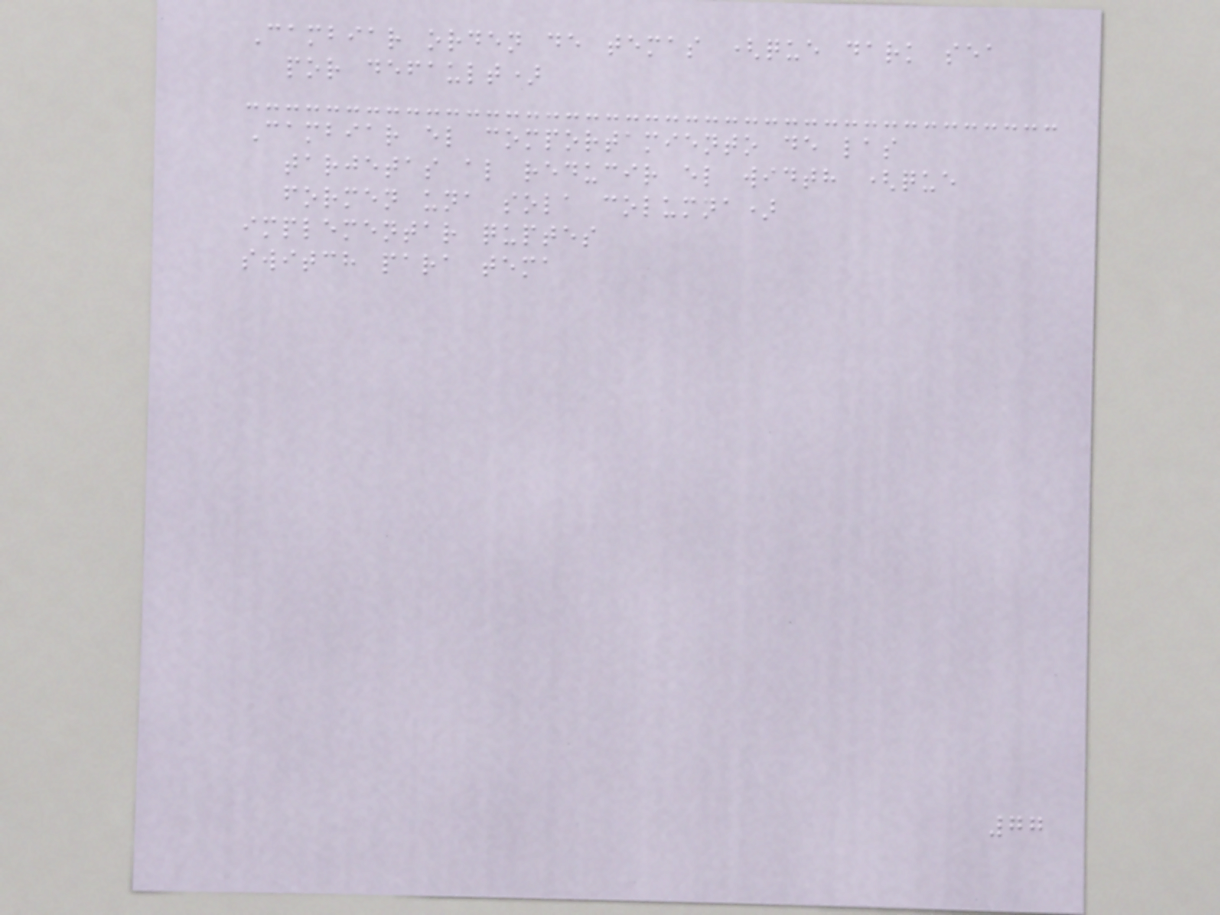Cambiar orden de temas (que dark sea
por default)
Cambiar el comportamiento de las
tarjetas al reducir el width (que
formen una sola columna)
implementar quptes
switch para tema
77
